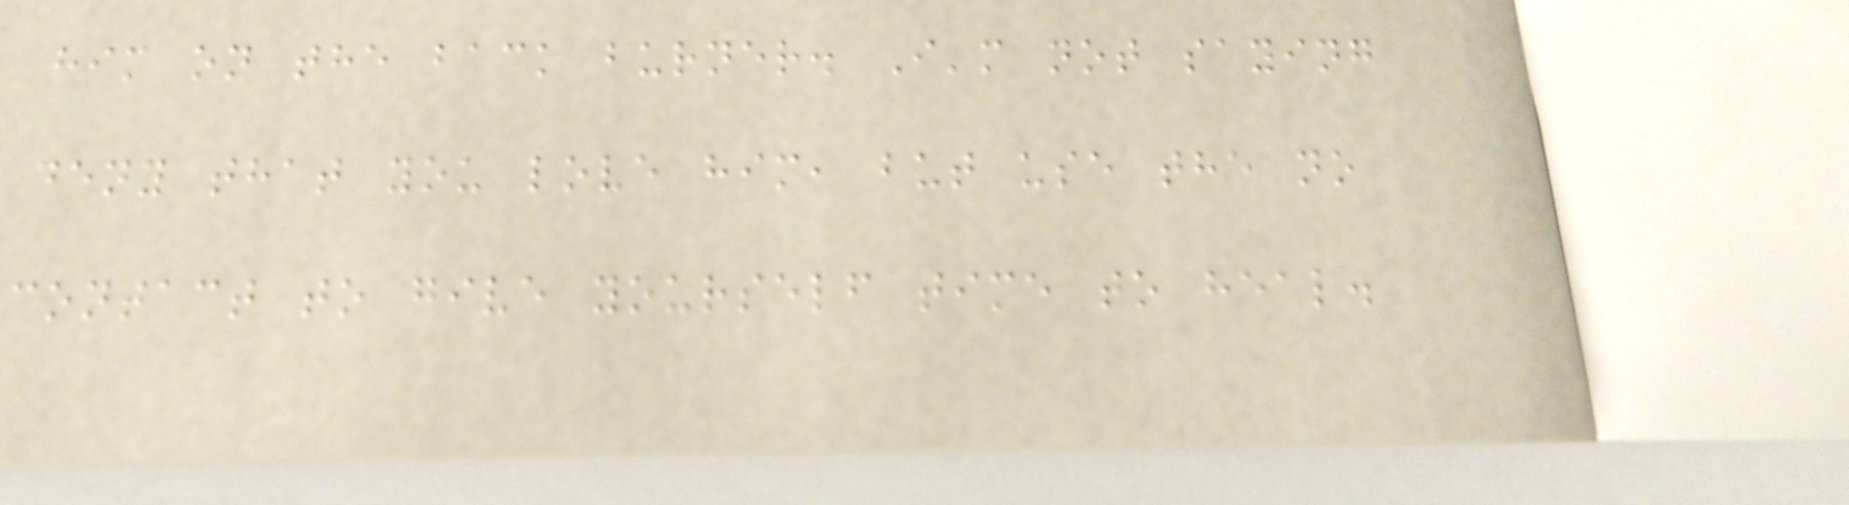him on the back burner. I'm not saying
deny that you love him, but use the no
contact to give yourself time to heal.
